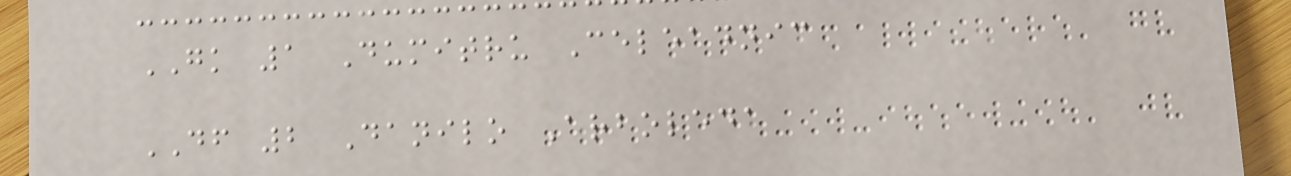GK 1 Dumitru Celeadnic
DF 2 Danilo Arboleda
